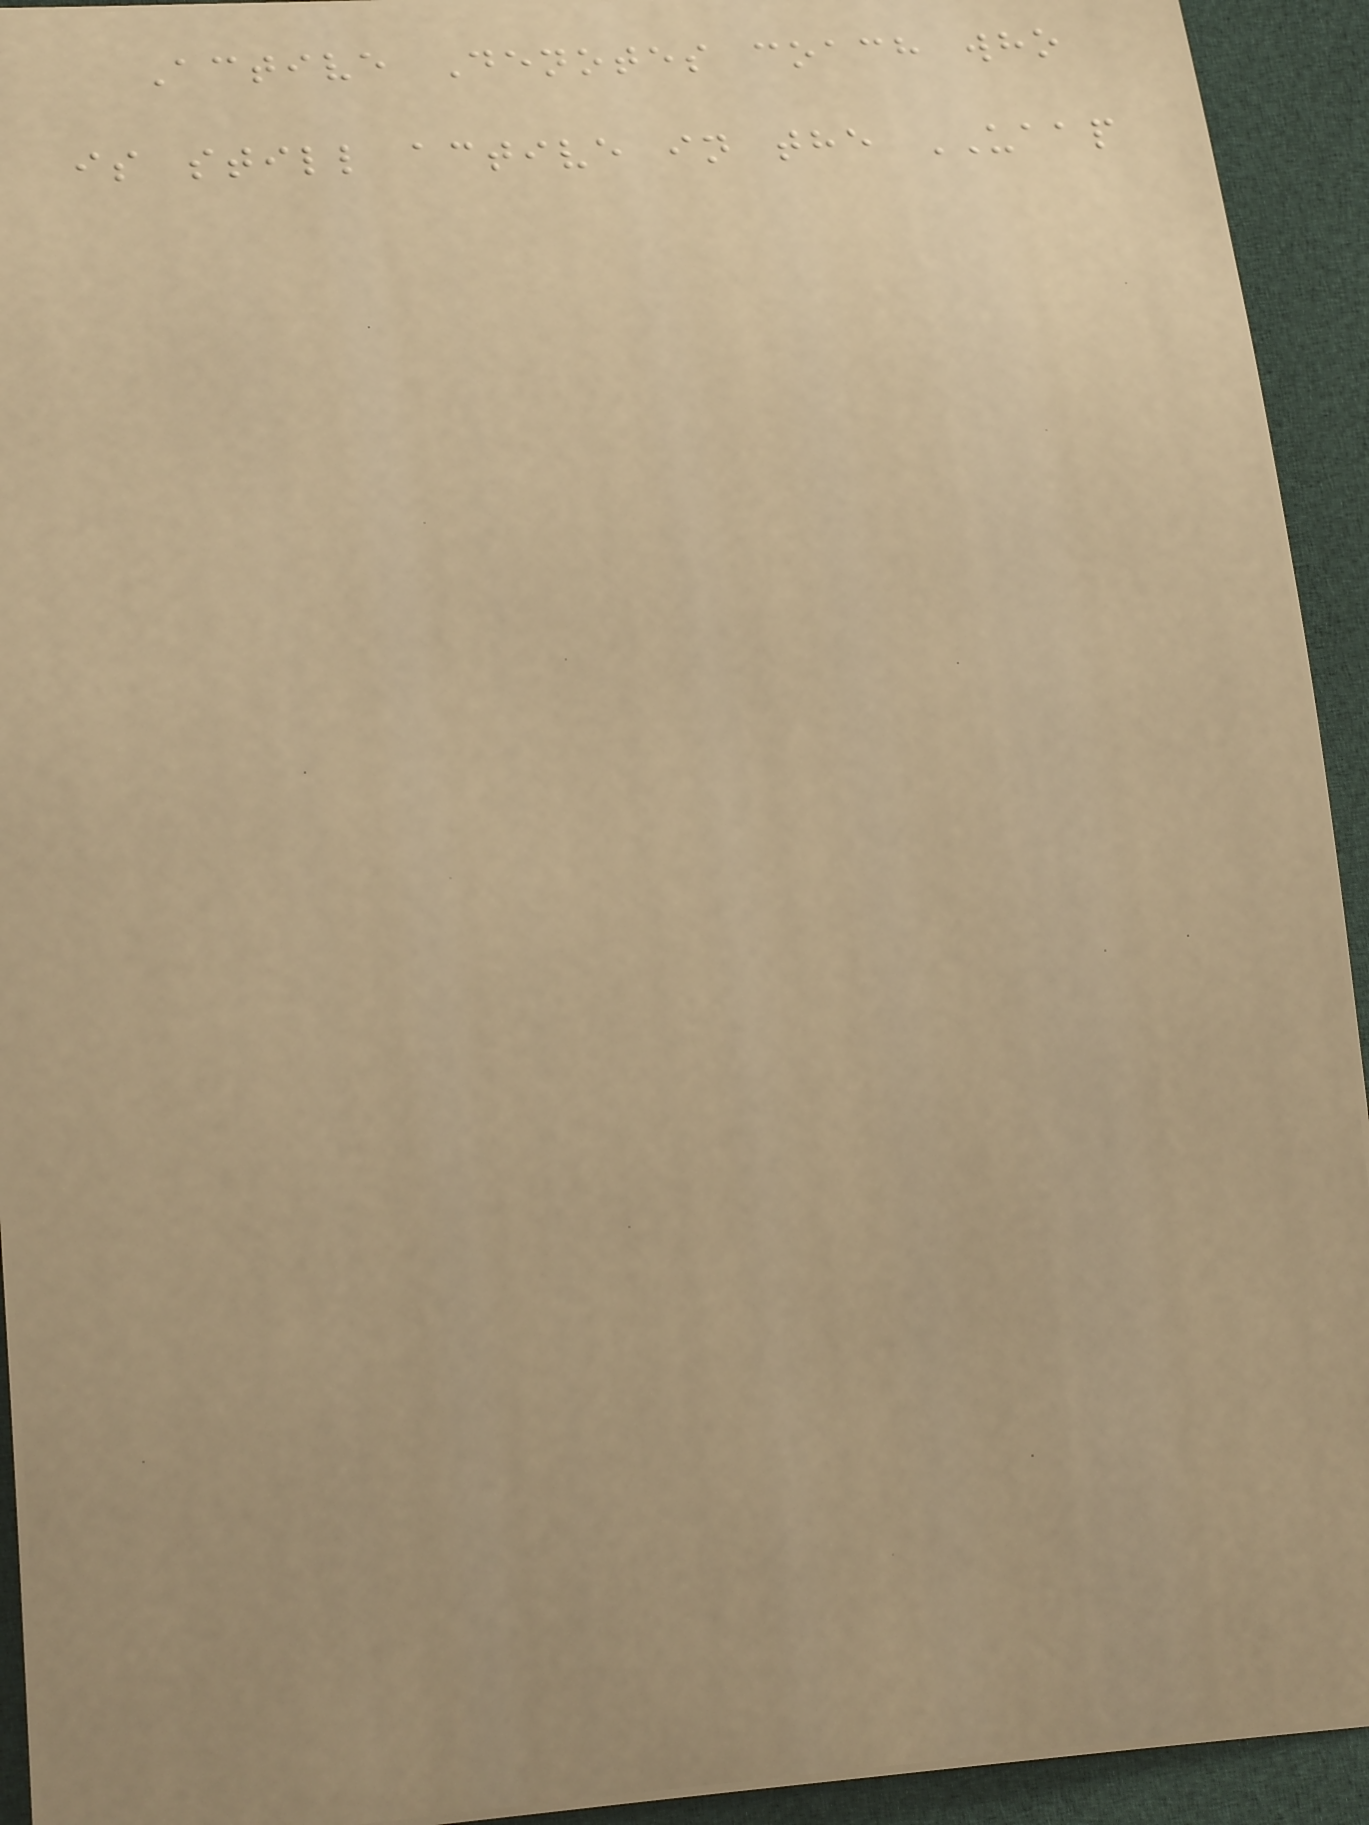Active Denotes coach who
is still active in the UAAP
